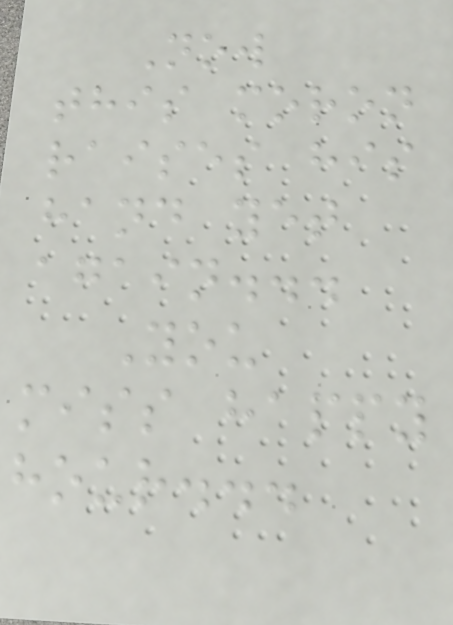Now
this moron
raises his
hand yet
again...
You
miss happy
hour...
